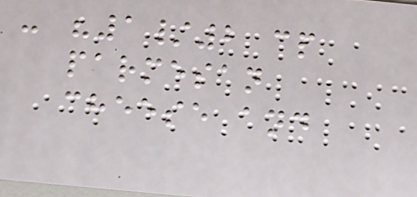- "1/2 cp
parmesan
cheese and
